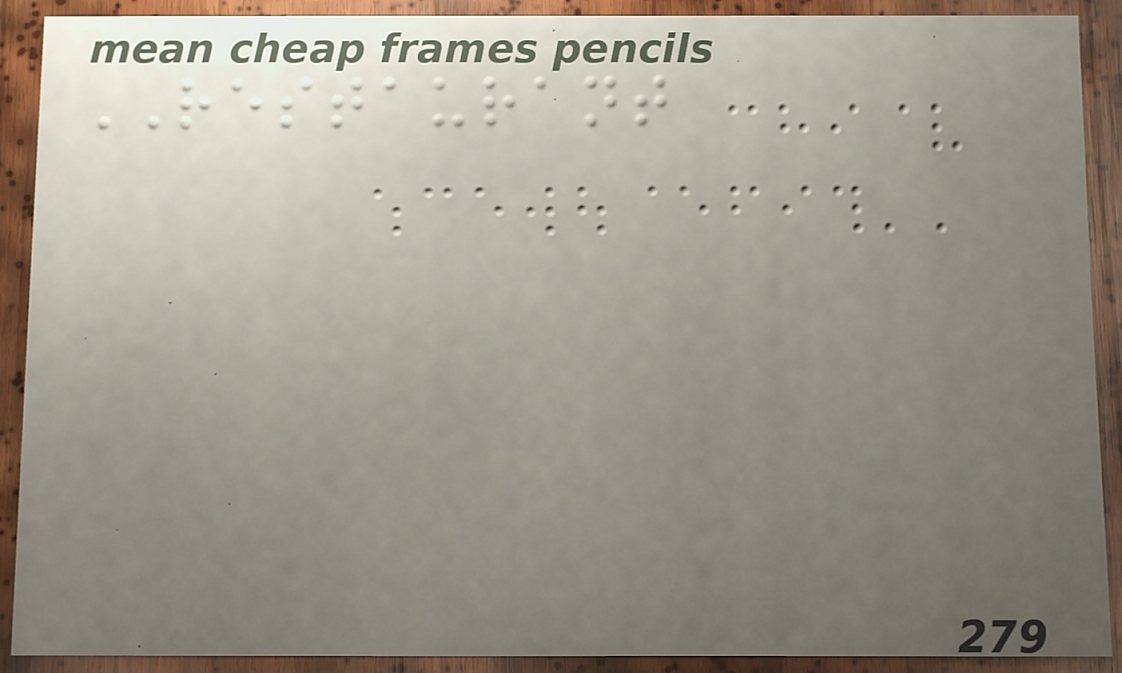RESTAURANT
